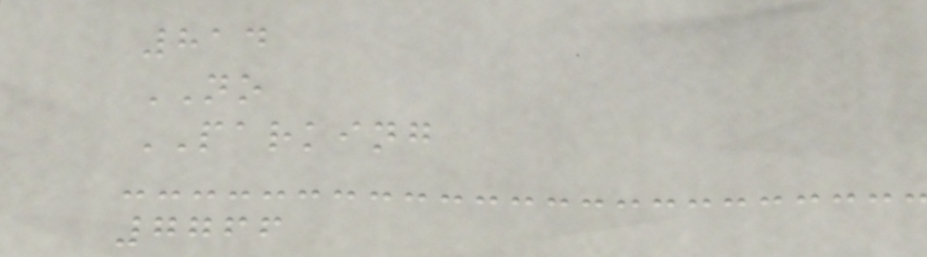814
NO
PARKING
7766
